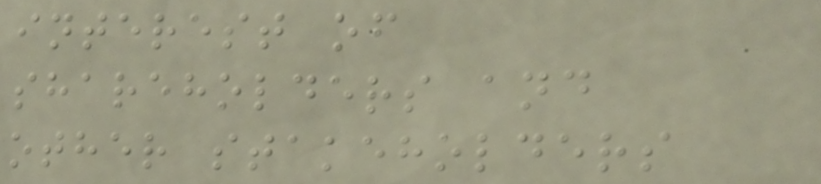interest of
shareholders and
other stakeholders
